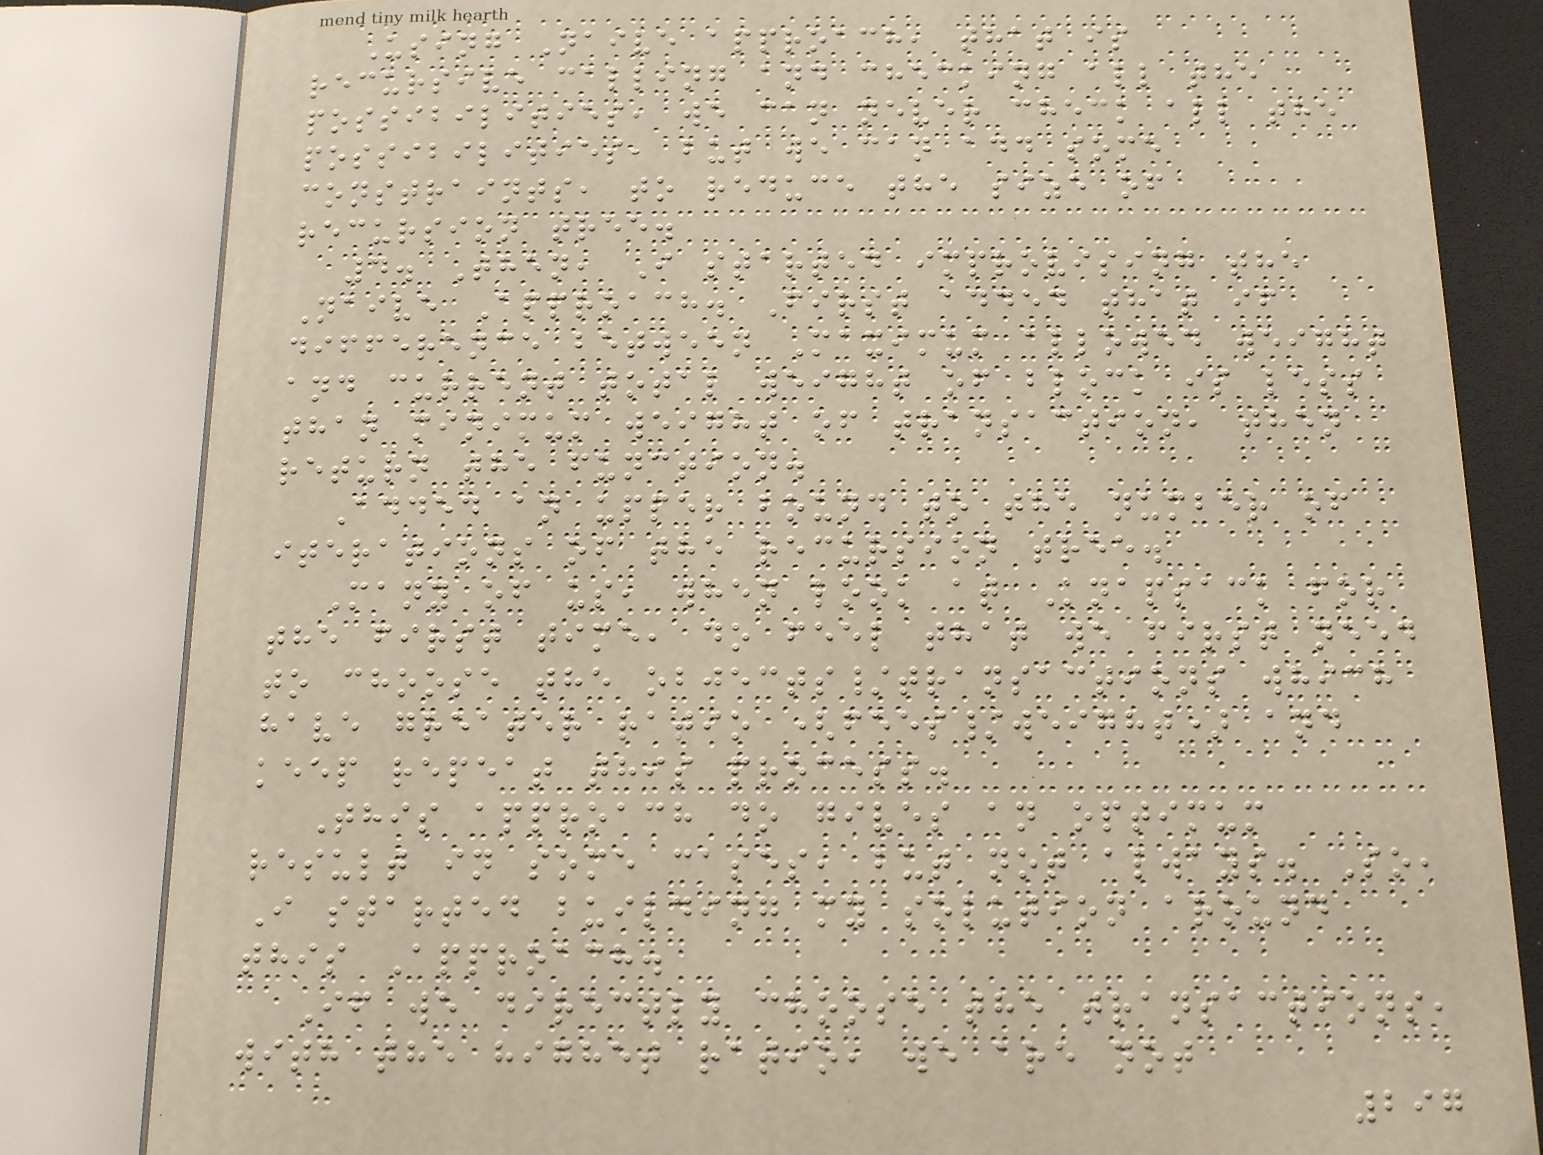Using Naive approach, that is
recursive calling and checking all the
possibilities, we can never check all the
possibilities, but we can add some
constraints, to reduce the size of
recursion tree.
4. Then, I started improvising the
Naive Approach. First added that if
difference between Maximum allowed weight
and current total weight of block is less
than minimum weight of transaction, then
return the function.
Added an upper bound to the number of
iterations of the recursion tree.
Many of us, when look at Knapsack for
the first time, do feel that we first need
to choose the objects/transactions which
have greater ratio (fees/weight) and
keep repeat this process.
This approach do gives an optimum
result in some cases, but not always. So,
I started building my solution around
this Approach.
If we directly choose the transactions,
with the highet ratio, we are not
297
